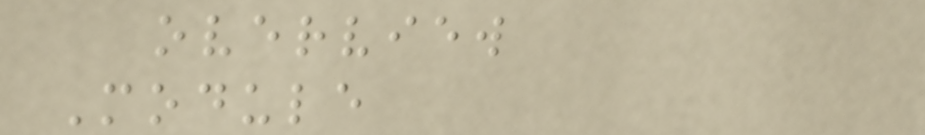overview
Module
